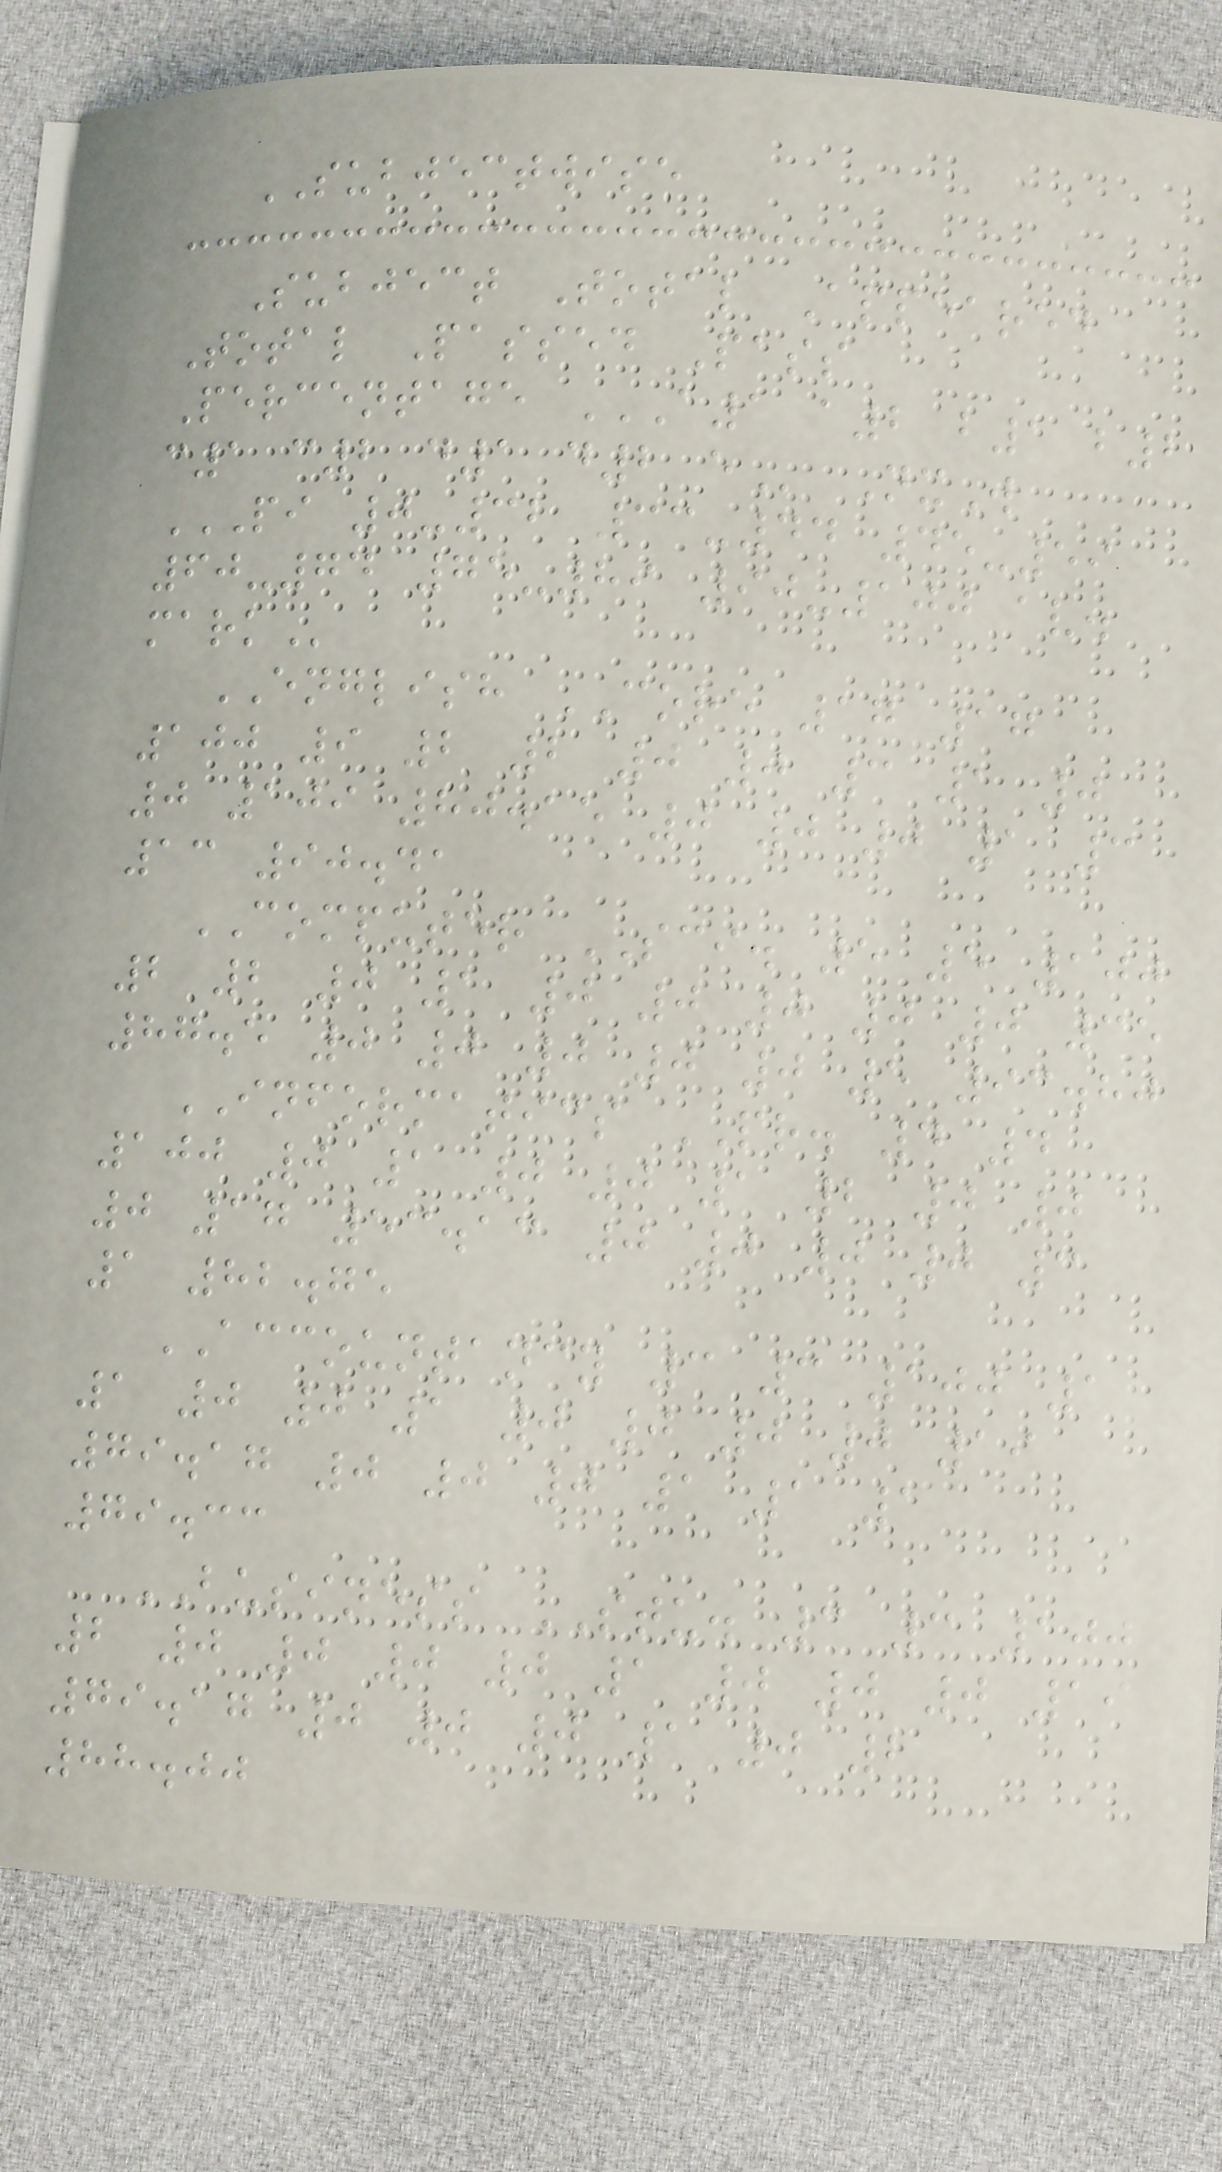SUBJECTWISE
Subject Total Appeared
Total Passed Pass
Percentage A1 A2 B1 B2
C1 C2 D1 D2 E NxW
PI 0-32 33-44 45-59
60-74 75-89 90-100 AV.
MARK
ENGLISH CORE 17 17
100 9 2 2 0 0 3 1 0
0 109 80.15 0 0 0 1 3
13 90.41
COMPUTER SCI. 5 5 100
2 2 0 1 0 0 0 0 0 35
87.5 0 0 0 0 0 5 93.80
INFORMATICS PR. 4 4
100 0 1 0 0 1 2 0 0
0 17 53.13 0 0 0 0 3
1 82.75
ACCOUNTANCY 3 3 100 1
1 0 0 1 0 0 0 0 19
79.17 0 0 0 1 1 1
79.33
BUSINESS STU. 3 3 100
2 0 0 0 0 1 0 0 0 19
79.17 0 0 0 1 0 2
88.00
